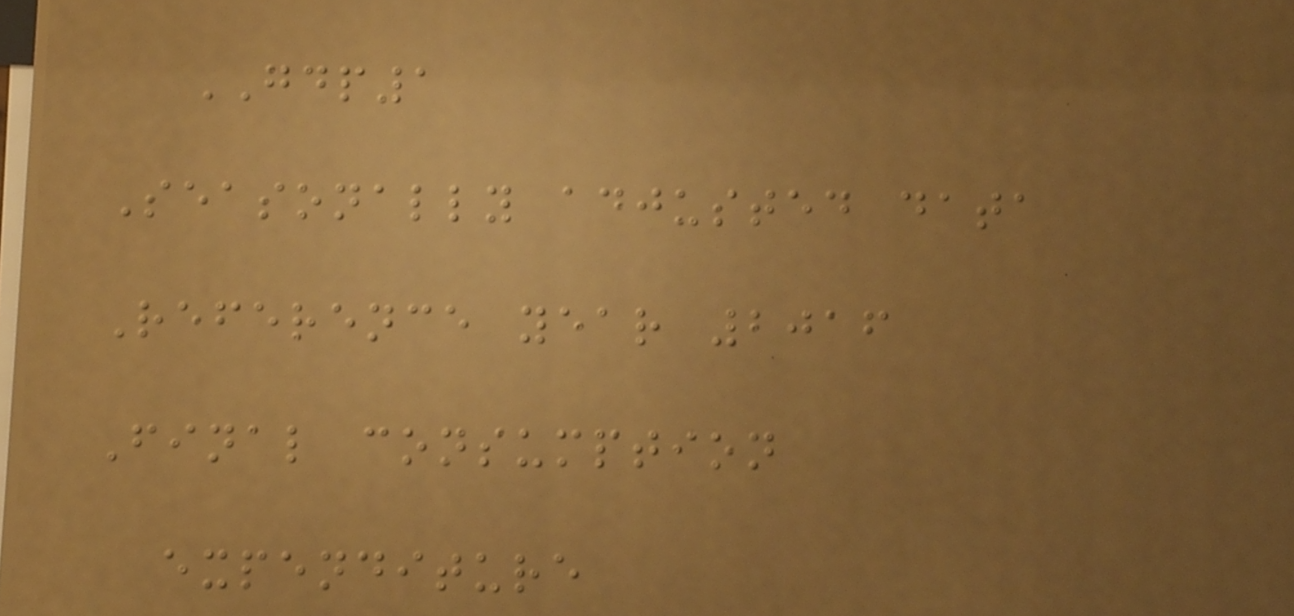GDP1
Seasonally adjusted data
Reference year 2016
Final consumption
expenditure
